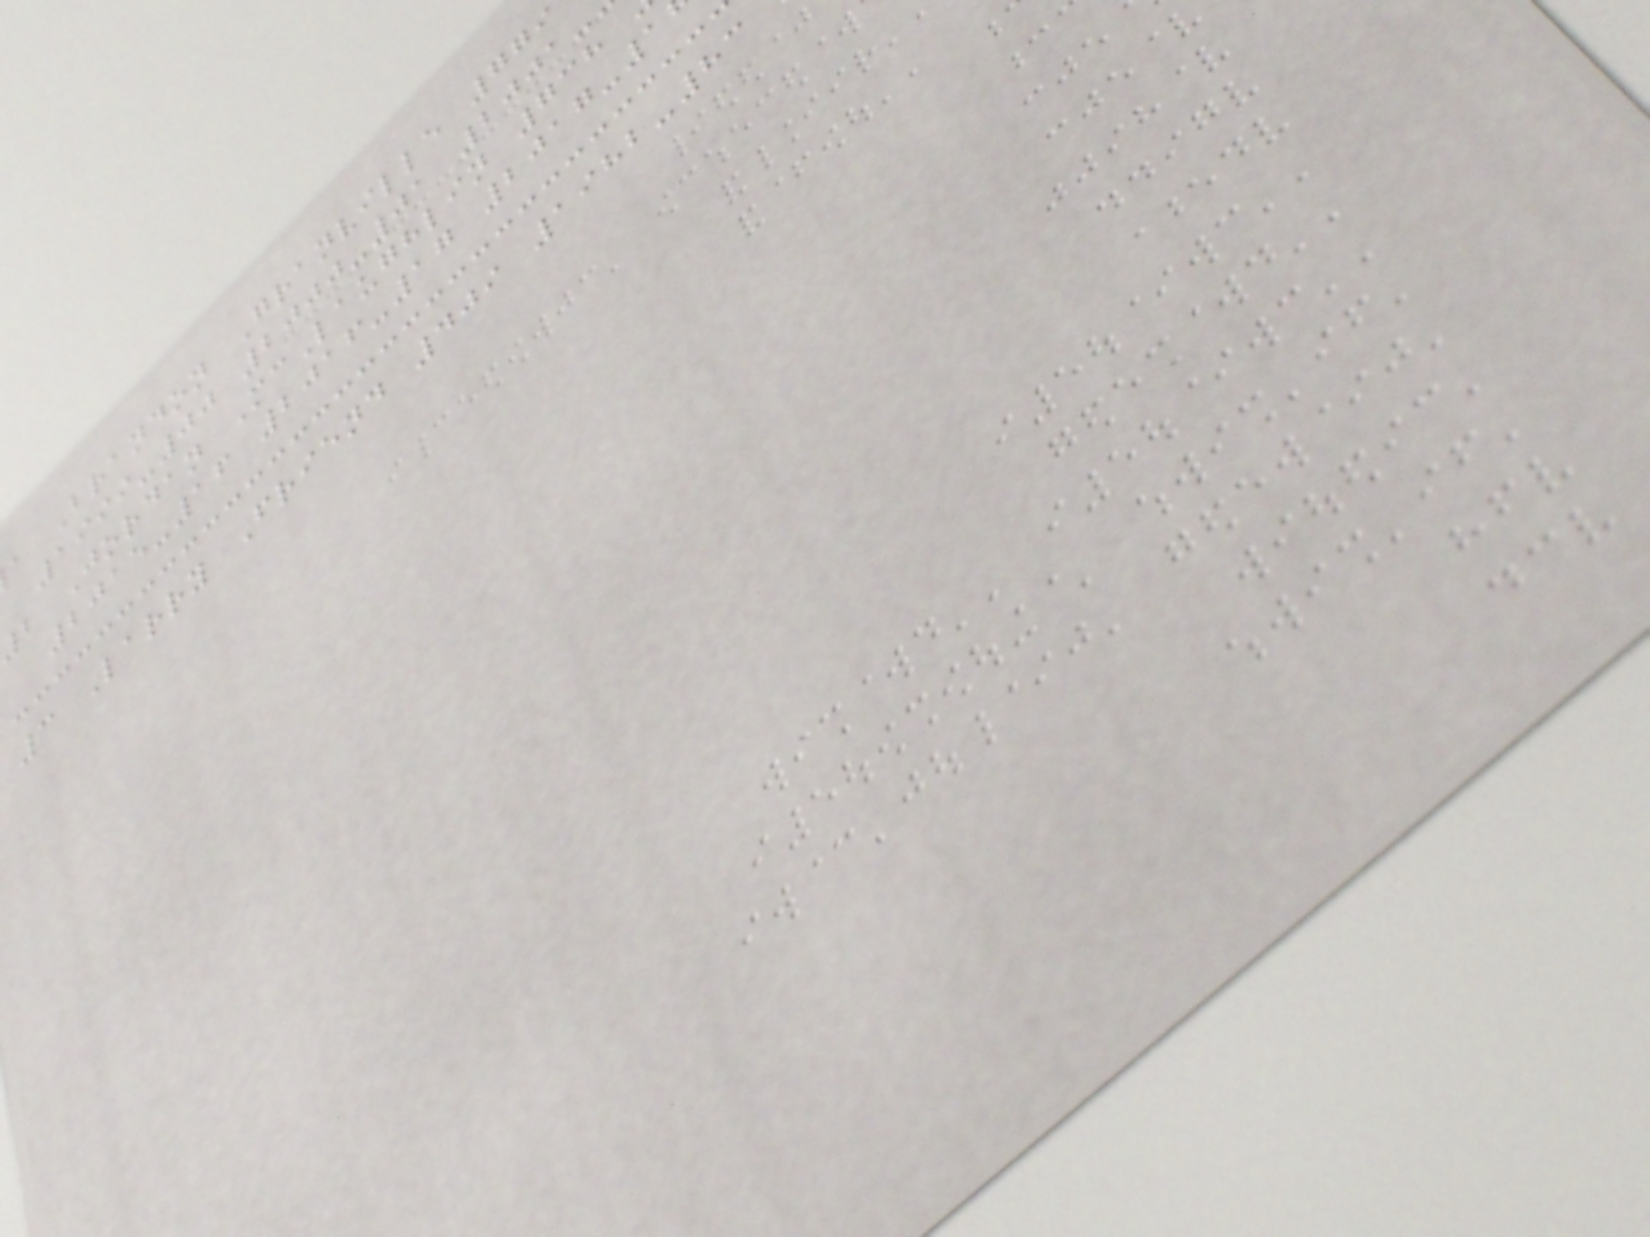a Brandon Granville 779
1999-00 2000-01 2001-
b Jordan McLaughlin 738
2015-16 2016-17 2017-1
3 Larry Friend 409 1982-83
